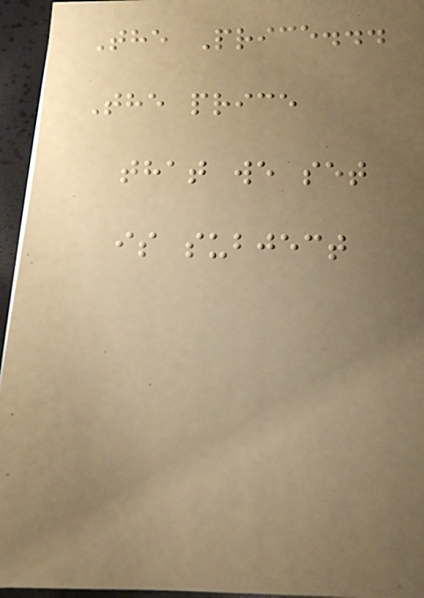The Price...
The price
that we set
is subject
